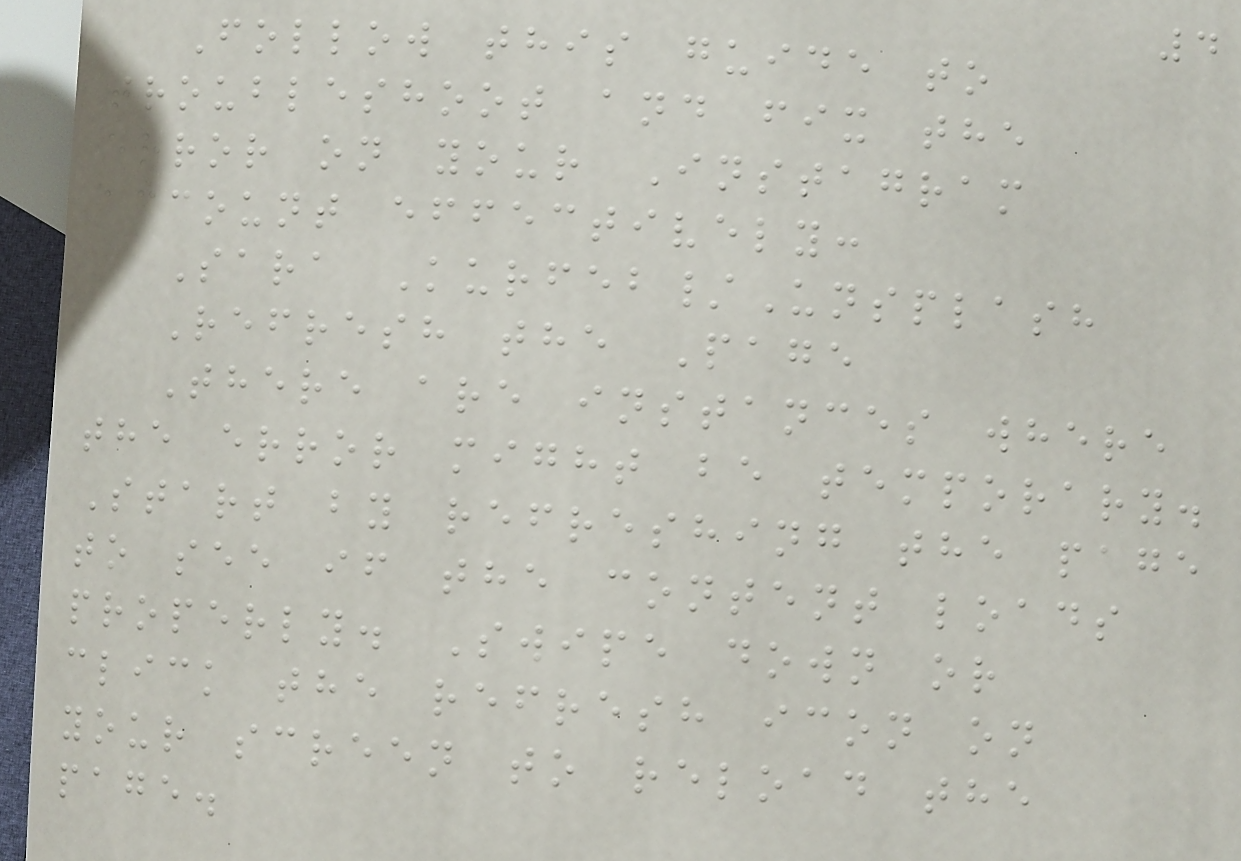4
Follow this guide to
troubleshoot and fix the
error on your Instagram
account effectively:
Sara Kurfeb/Unsplash
Refresh the Page
There are instances where
the error might be temporary.
Start by refreshing the page
to see if the content loads
properly. Swipe down or
click the refresh icon on
your screen to reload the
page.
